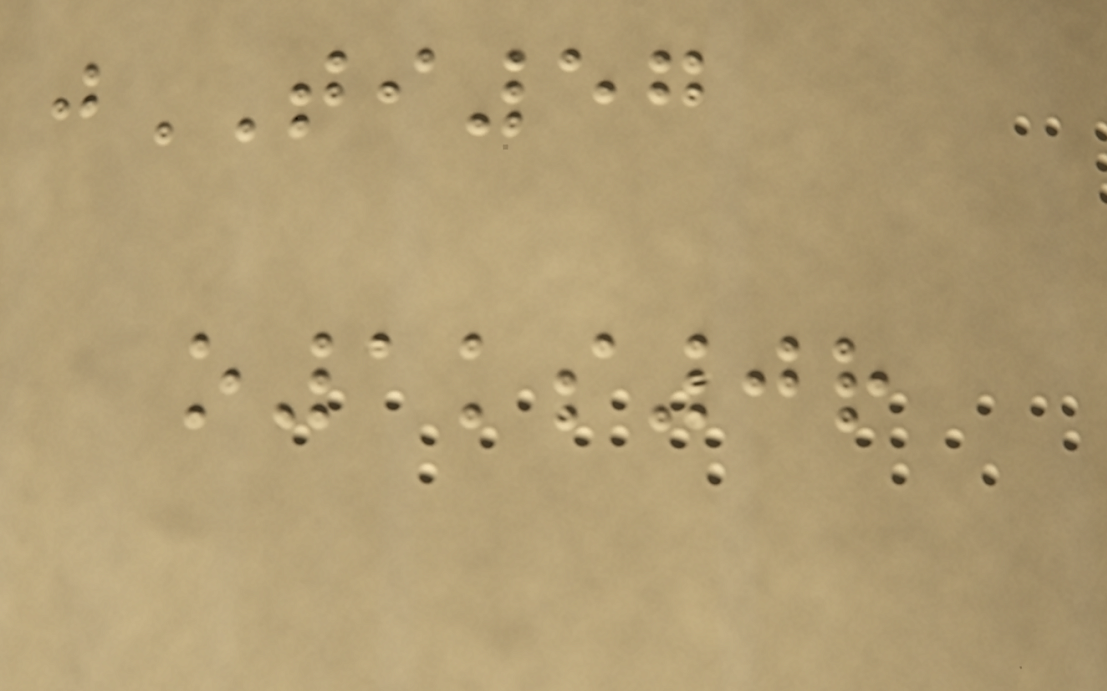jTI57
o1ks0r
